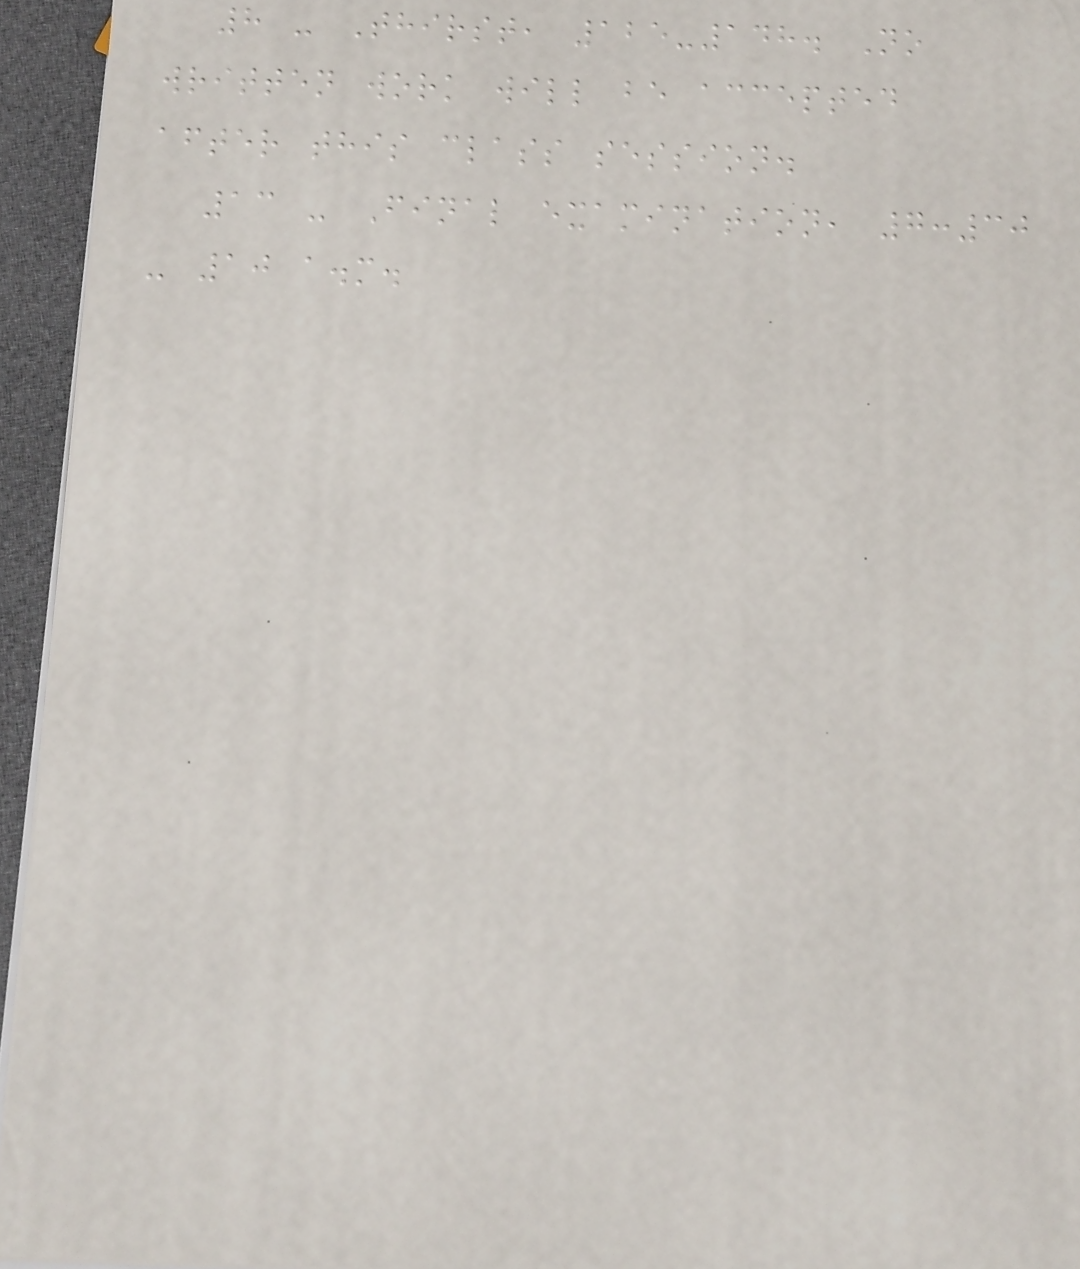8 - Thirst, 125-148. No
written work will be accepted
after this class session.
13 - Final examination, 7:30
- 10 a.m.
